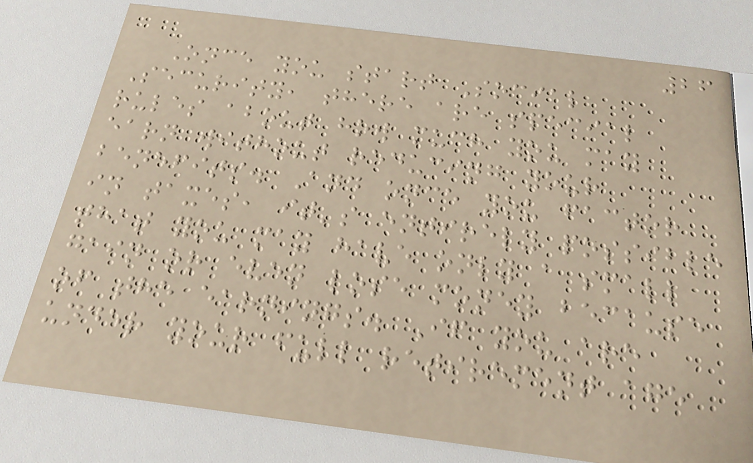26
Once you start Social
Security, there are special
rules about how much you may
earn without reducing your
benefits. And once you factor
in taxes, it's entirely possible
that you may have only a small
gain or even lose money because
of the earnings. If you are
under your full retirement age
